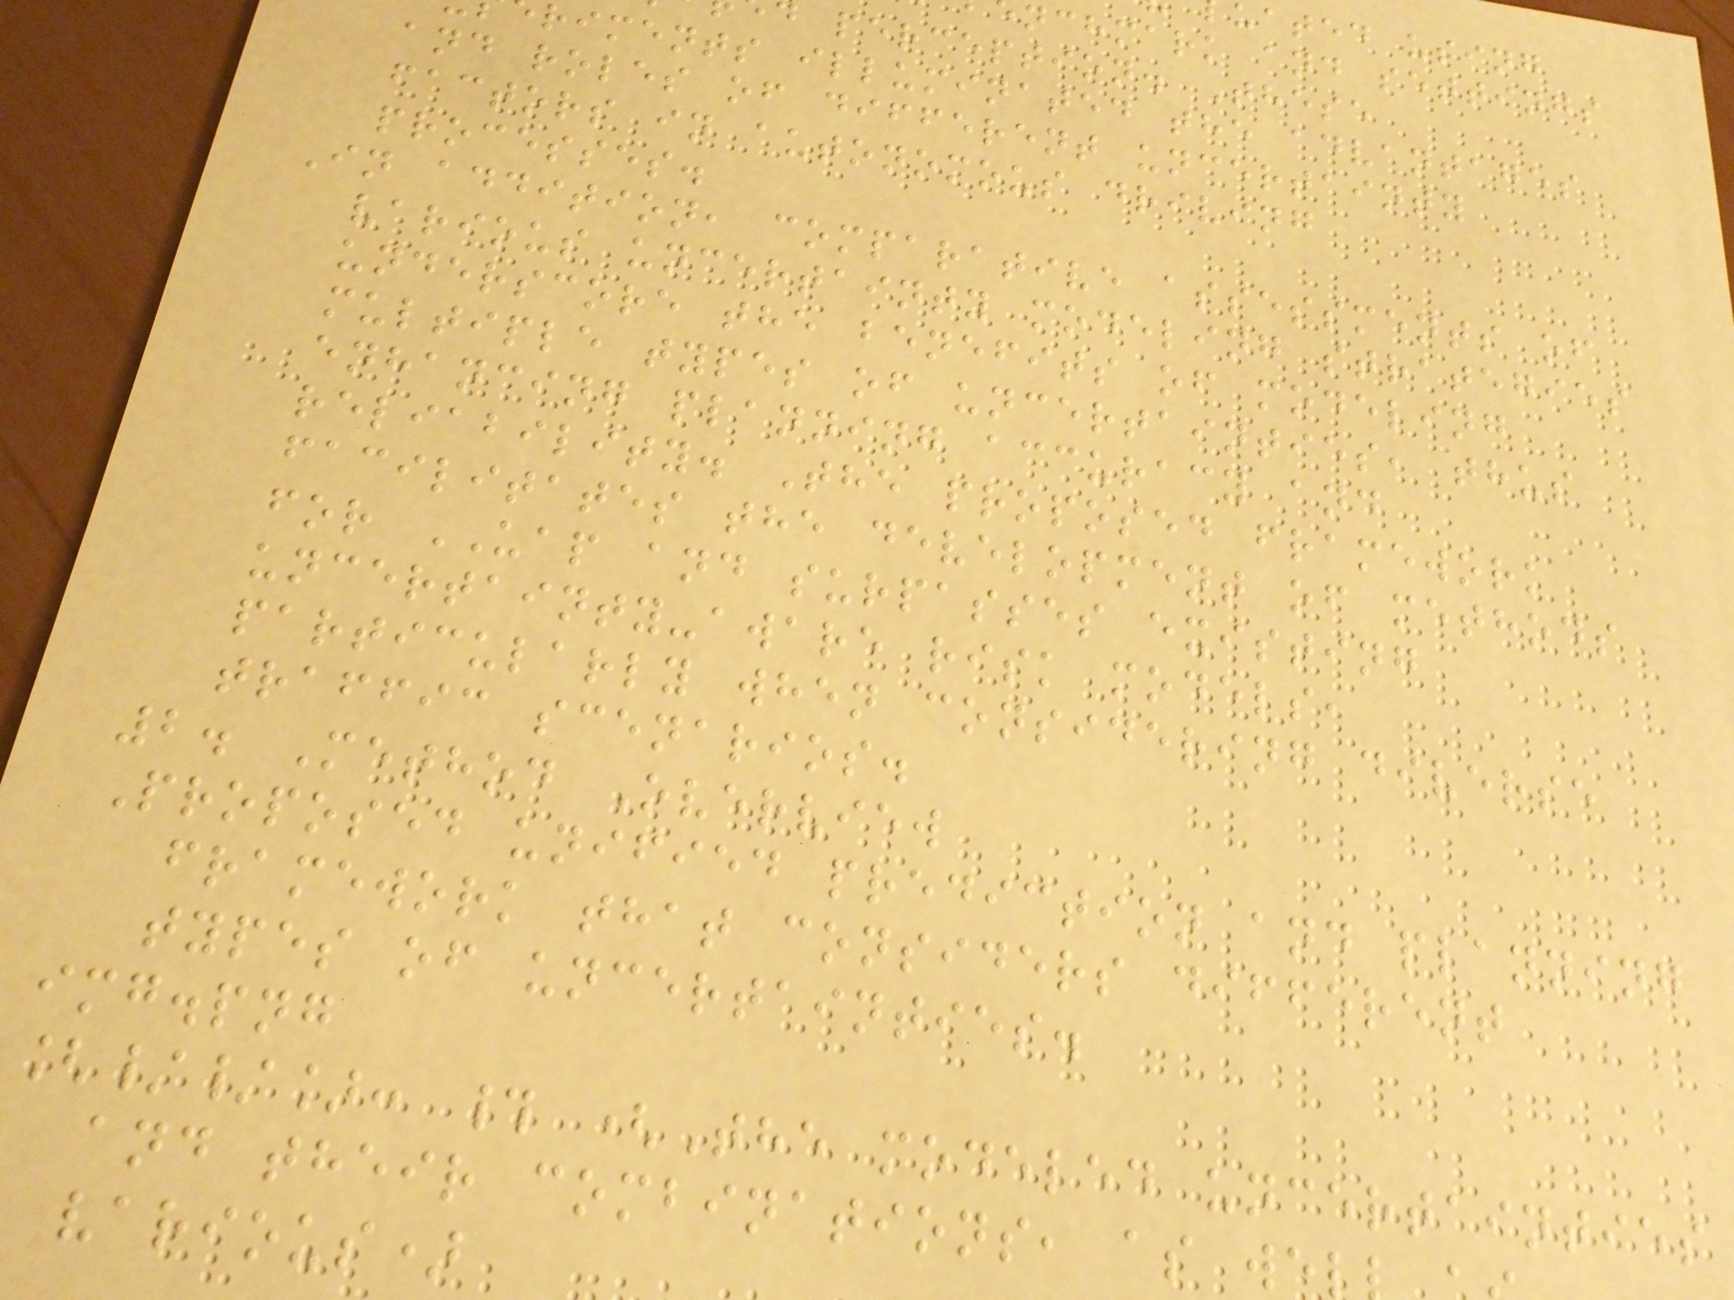uated using
nchmark and settings
perception. These
riments illuminated the advantages
and roles of different uncertainty
factors in autonomous driving
processes.
In addition, comparative assessments of
various uncertainty modeling strategies
underscore the benefits of modeling
multiple types of uncertainties, thus
enhancing planning accuracy and
reliability. The proposed framework
facilitates the development of methods
for UAP and surpasses existing
uncertainty-aware risk models,
particularly when considering diverse
traffic scenarios.
2. Method Overview
Proposed unified prediction and planning
framework that considers different
types of uncertainties.
img.png
[//]: # (The modeled uncertainties
and their combinations, as wel
various)
